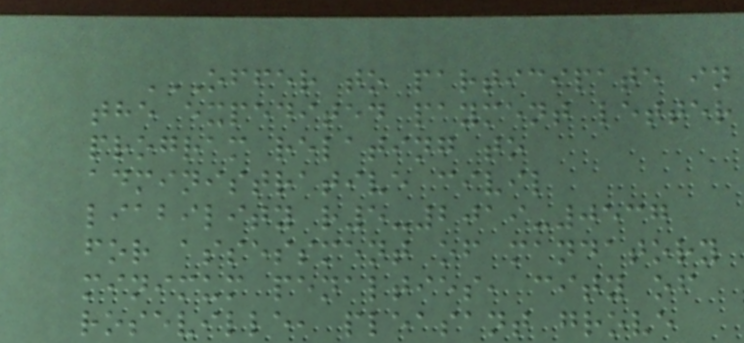OFFER TO PARTICIPATE IN
THE EXPEDITED PAYMENT LETTER
PROGRAM RELATING TO
ADMINISTRATIVE CIVIL
LIABILITY R5-2019-0537
FOR ASSESSMENT OF MANDATORY
MINIMUM PENALTIES, CITY OF
ROSEVILLE, PLEASANT GROVE
